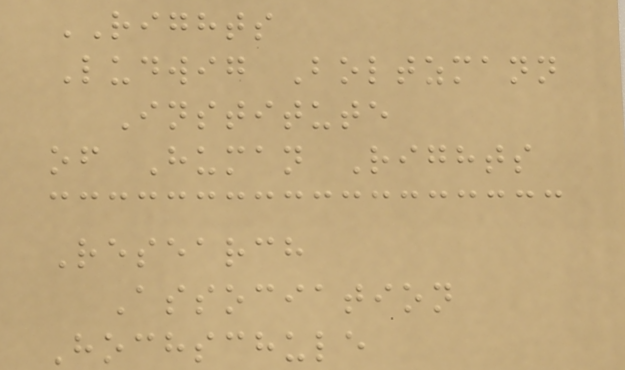RIGHTS
Ludwig Boltzmann
Institute
of Human Rights
Research
Association
Hochschule
